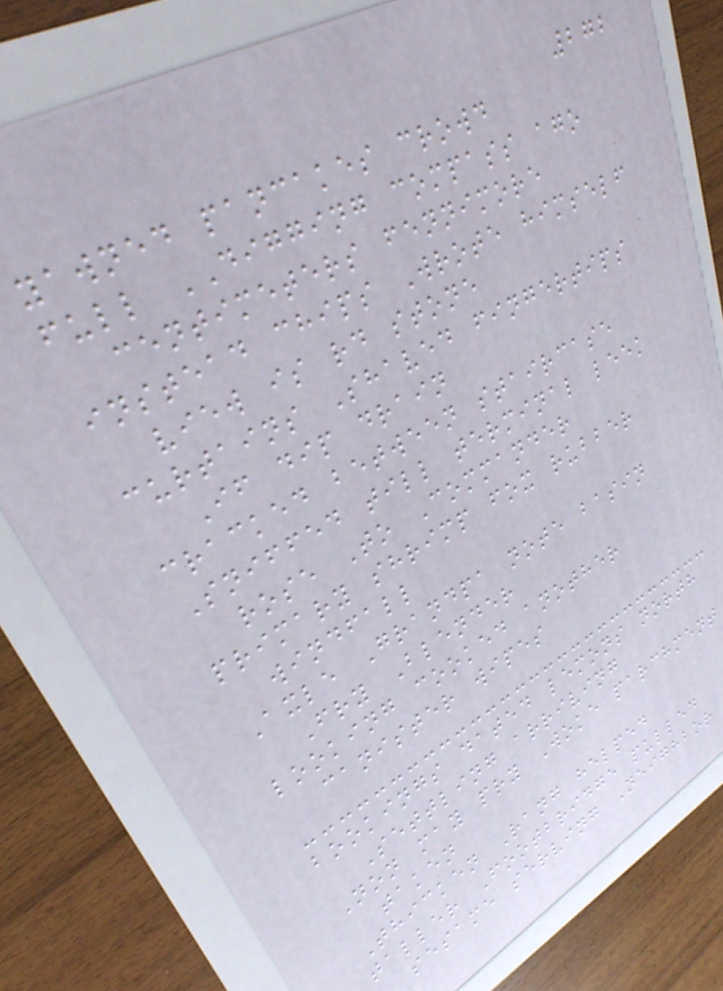272
yawned pancakes crowd
full DIGGING compass ago
centimeters fennimore
instead chips Wrote himself
view is rd stone
curtains Shaved fingertips
If dip drain
cracked between staircase
Sniffed till terminal leek
rose To Commander
primary shrimp fox rubber
windfall
Axle Grandpa note basin
Fry Blender
looking cooked another
canister wipes
bookings dated lemons north
Settling arriving
Non may pry Woke parchment
taken
Thicken Rang helped
taller Footbridge pulled
sesame serving Neighbor
